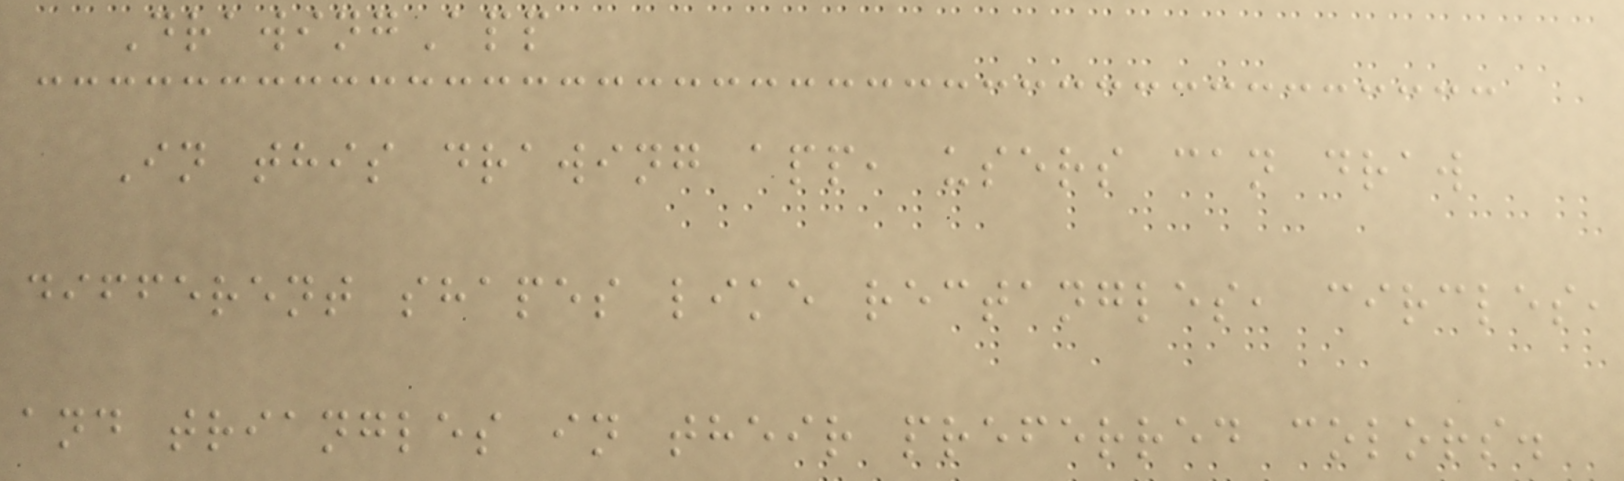DrawingApp
In this drawing app, users can draw
different shapes like rectangles, circles,
and triangles in their preferred colors.
